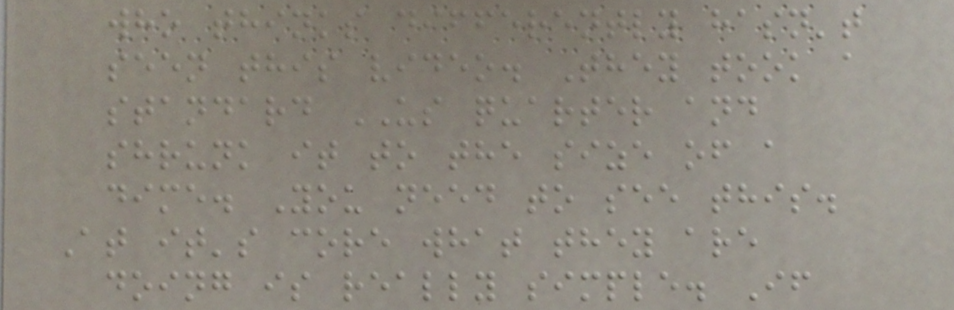who thinks differently hasn't
seen this video. They took a
standard US quarter and
shrunk it to the size of a
dime. You need to see this.
At it's core what they are
doing is really simple. If
